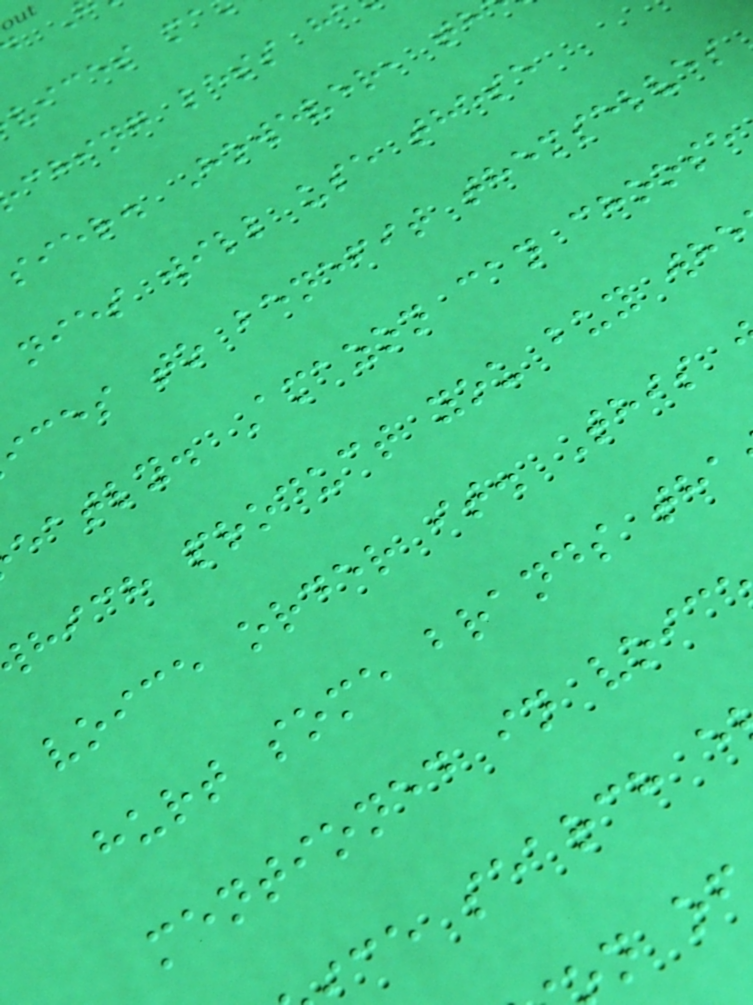vices ma
ching less h
sier. However, th
nies will use these
ces to benefit themselves
eatly. Amazon can choose
hich product you buy wh
voice order it. This
hurt some brands tha
mentioned in voic
ce search e
